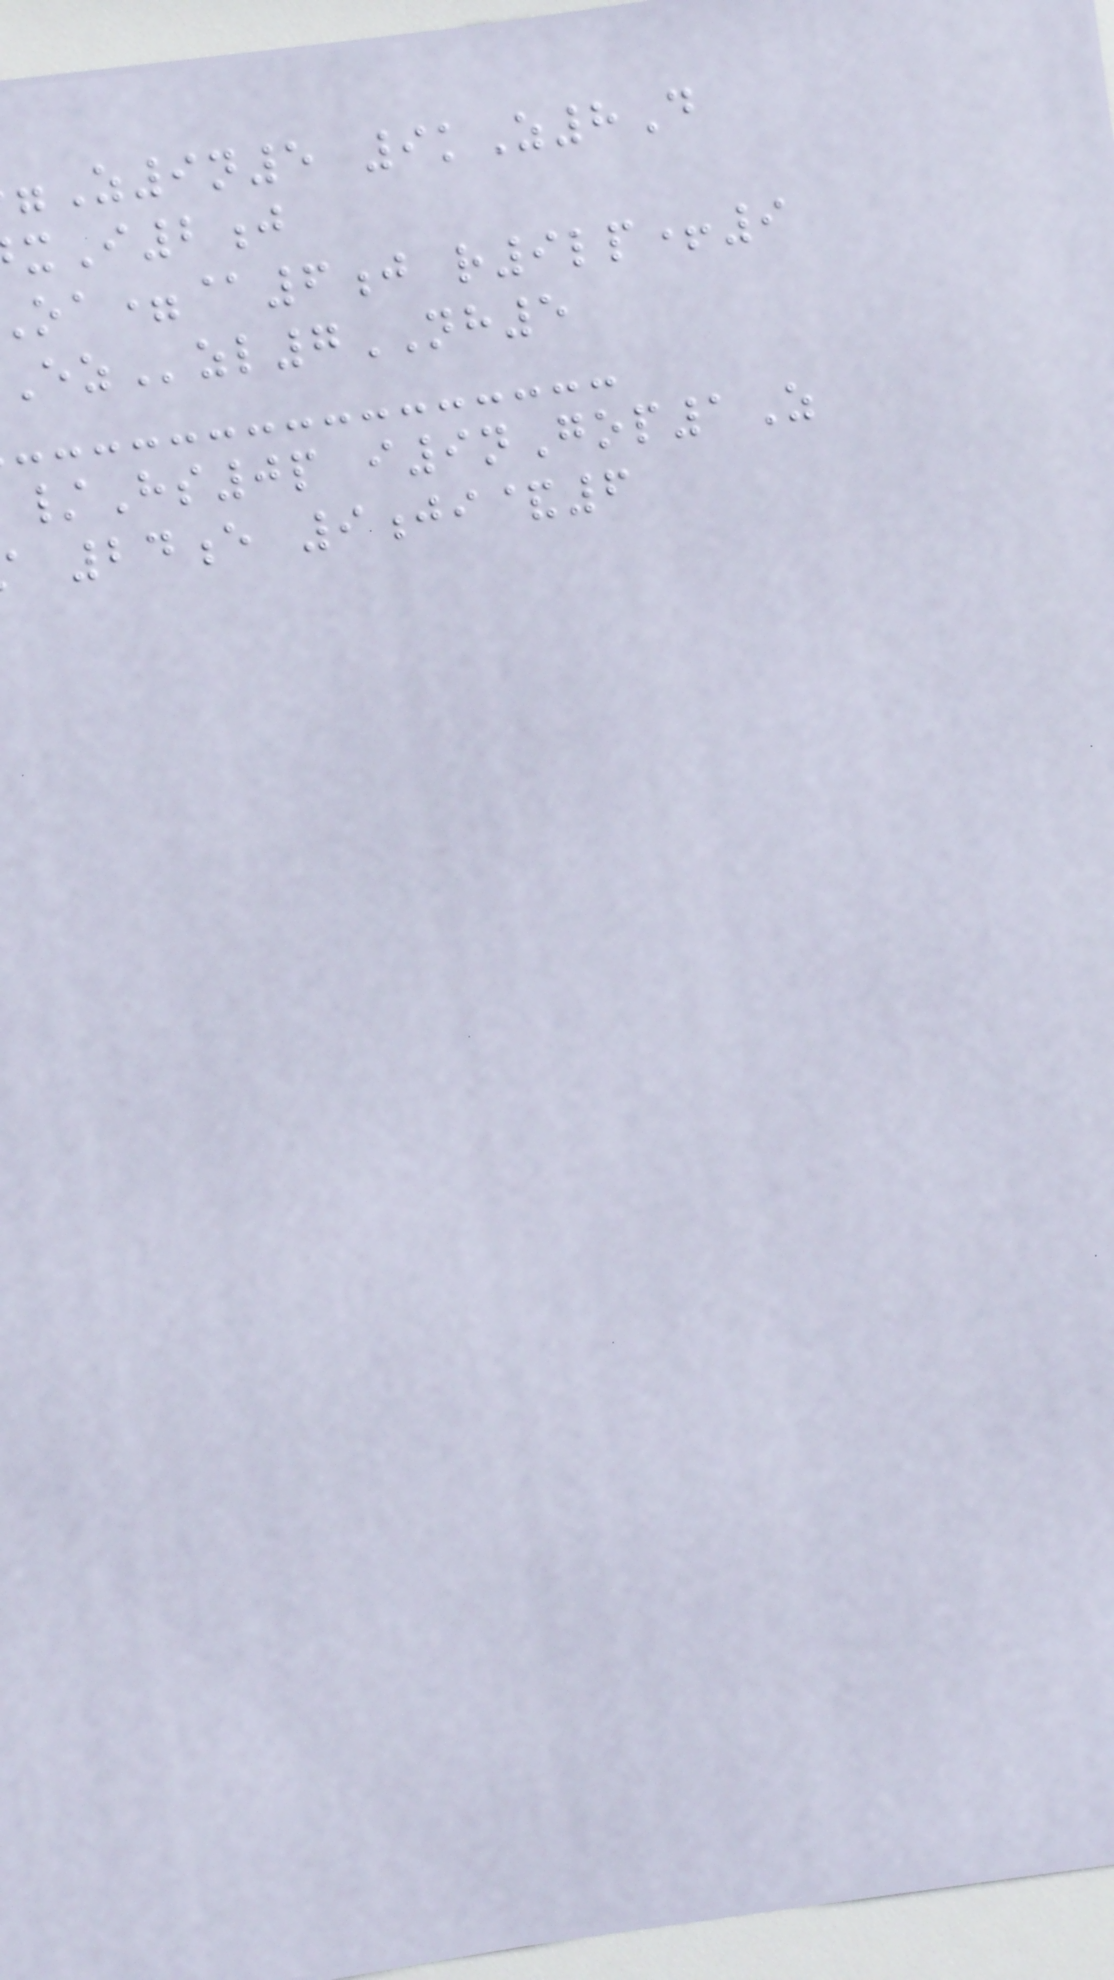Z9n5 9kZ8D
xI2j
oa=@6j r9lp+9
zl7NH5
/Hs0p i9nGop1Z
24e 9ji&6
